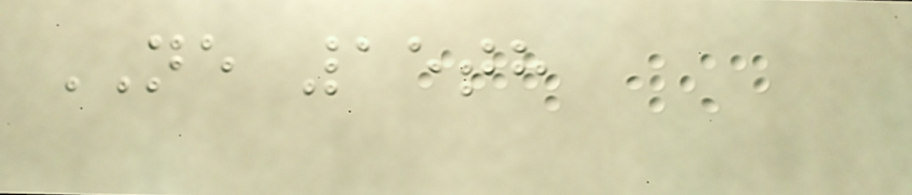NE 15th
